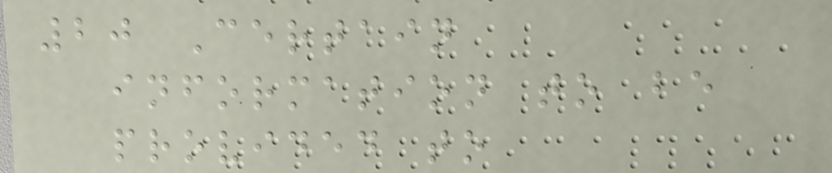20 Certain
information to be
provided to
